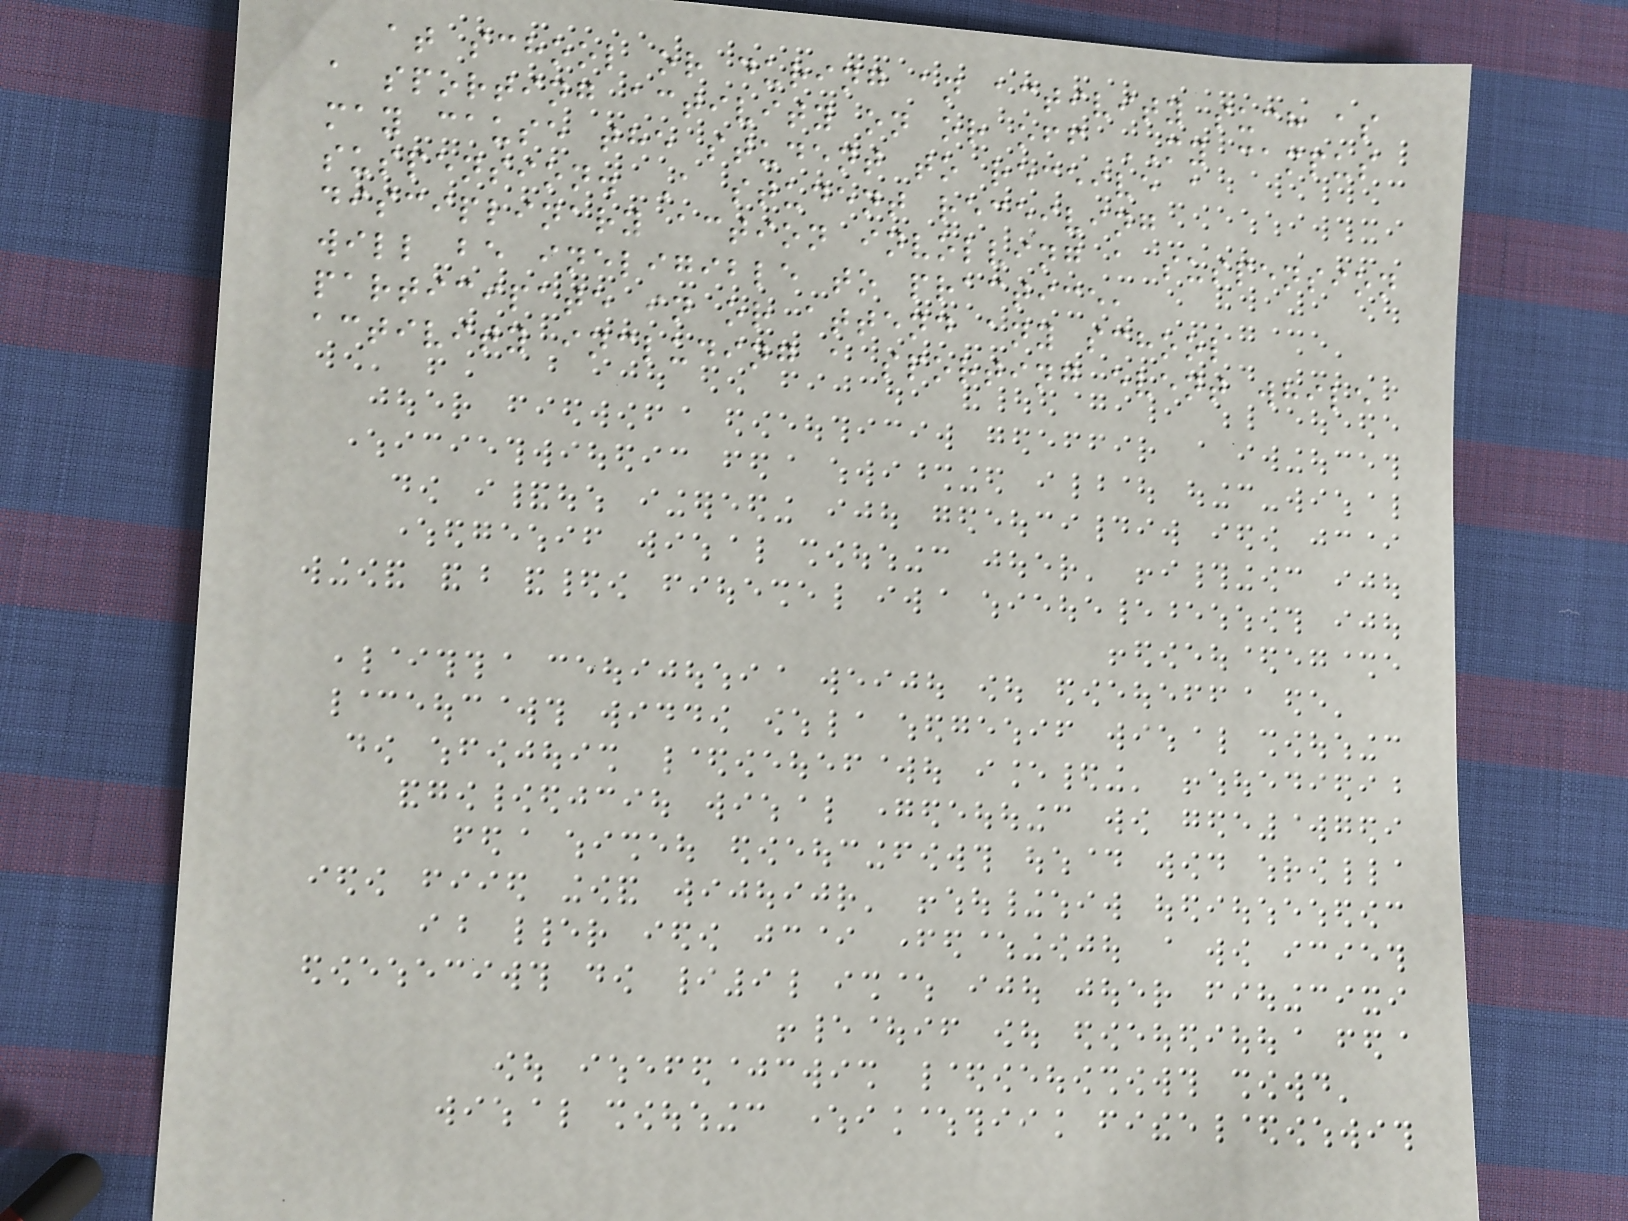at school or during an activity such as
a sporting activity on or off MY campus
may cause the student to receive a
suspension. A student receiving
disciplinary action involving a suspension
will be ineligible to practice,
participate in or attend any school
activity including a sporting event while
